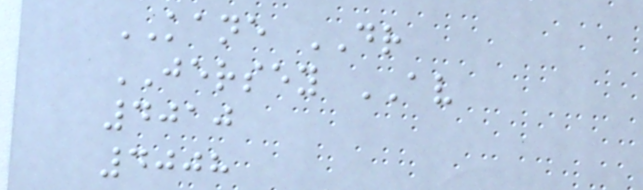KANE DR
JERSEY AV
4010
4008
